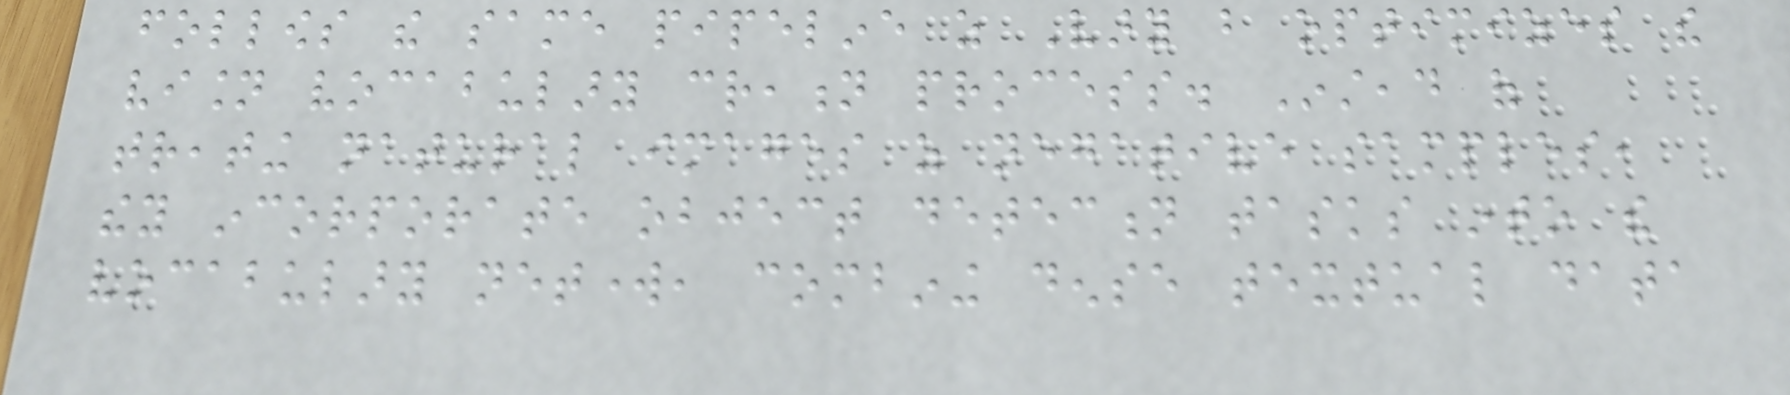follows the same pipeline as Vary but optimizes the
vision vocabulary creation process. Instead of
treating natural images as negative samples,
they incorporate object detection tasks into the
vocabulary network, combining dense textual data
